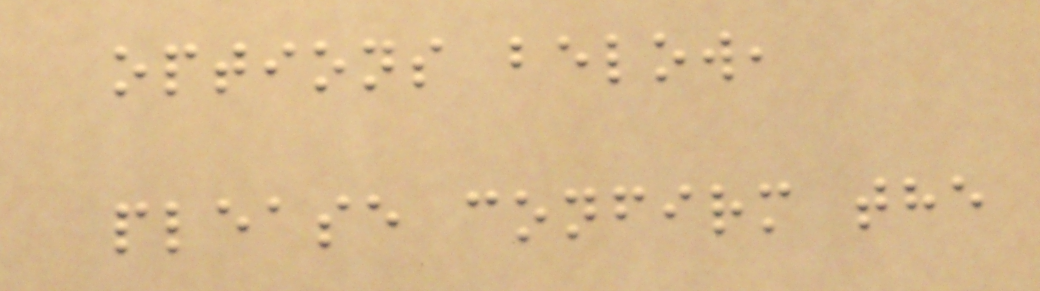options below,
please confirm the
